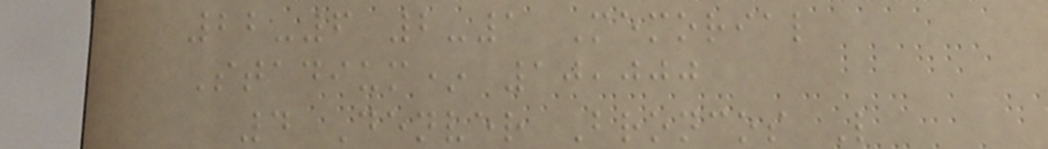22-6 2-1 Memorial
Stadium* 10,000
4 Denver Broncos L
